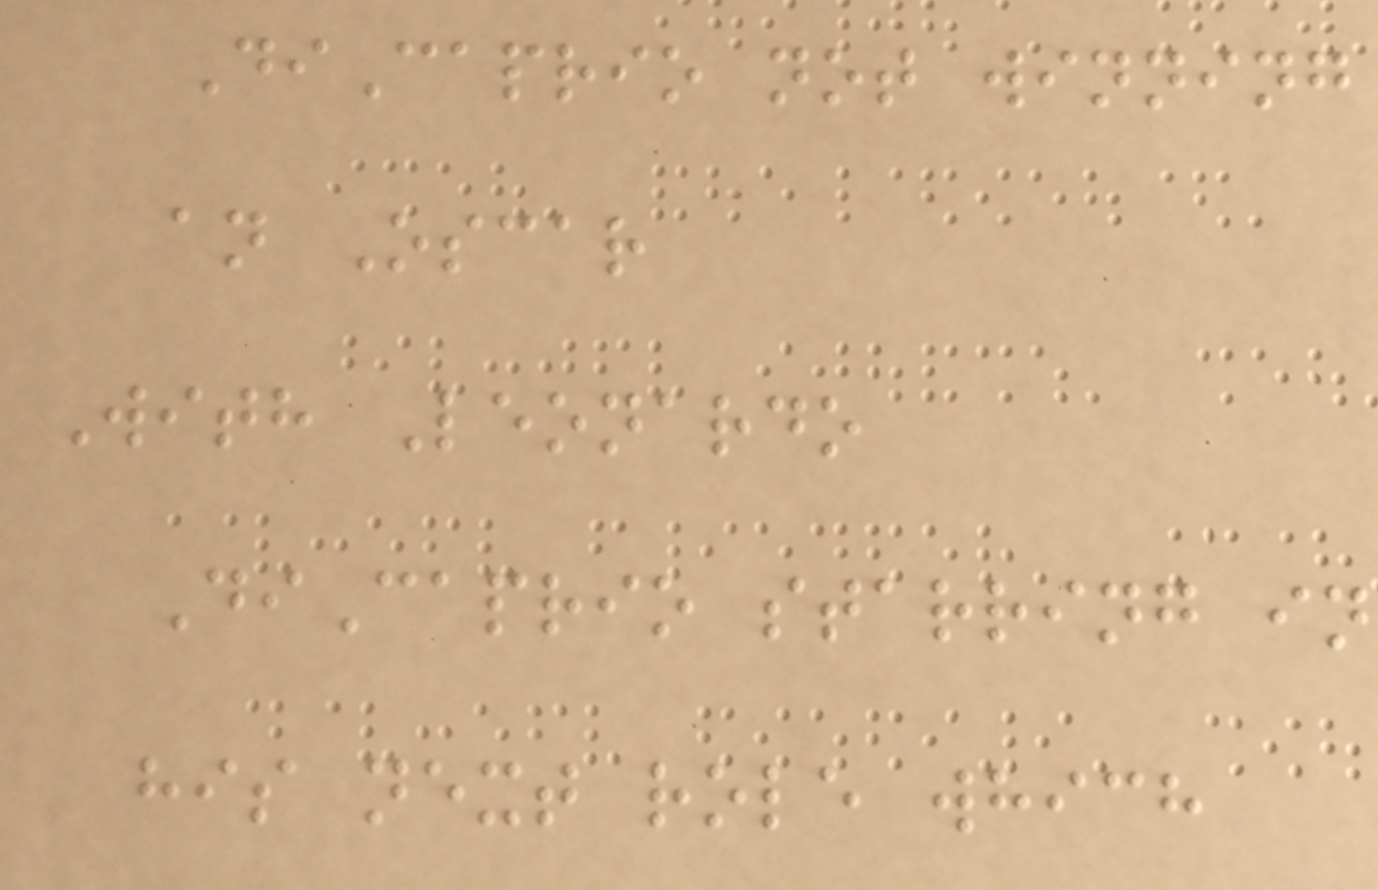DiCaprio not winning
an Oscar
With Leonardo
DiCaprio starring in
his next role which
